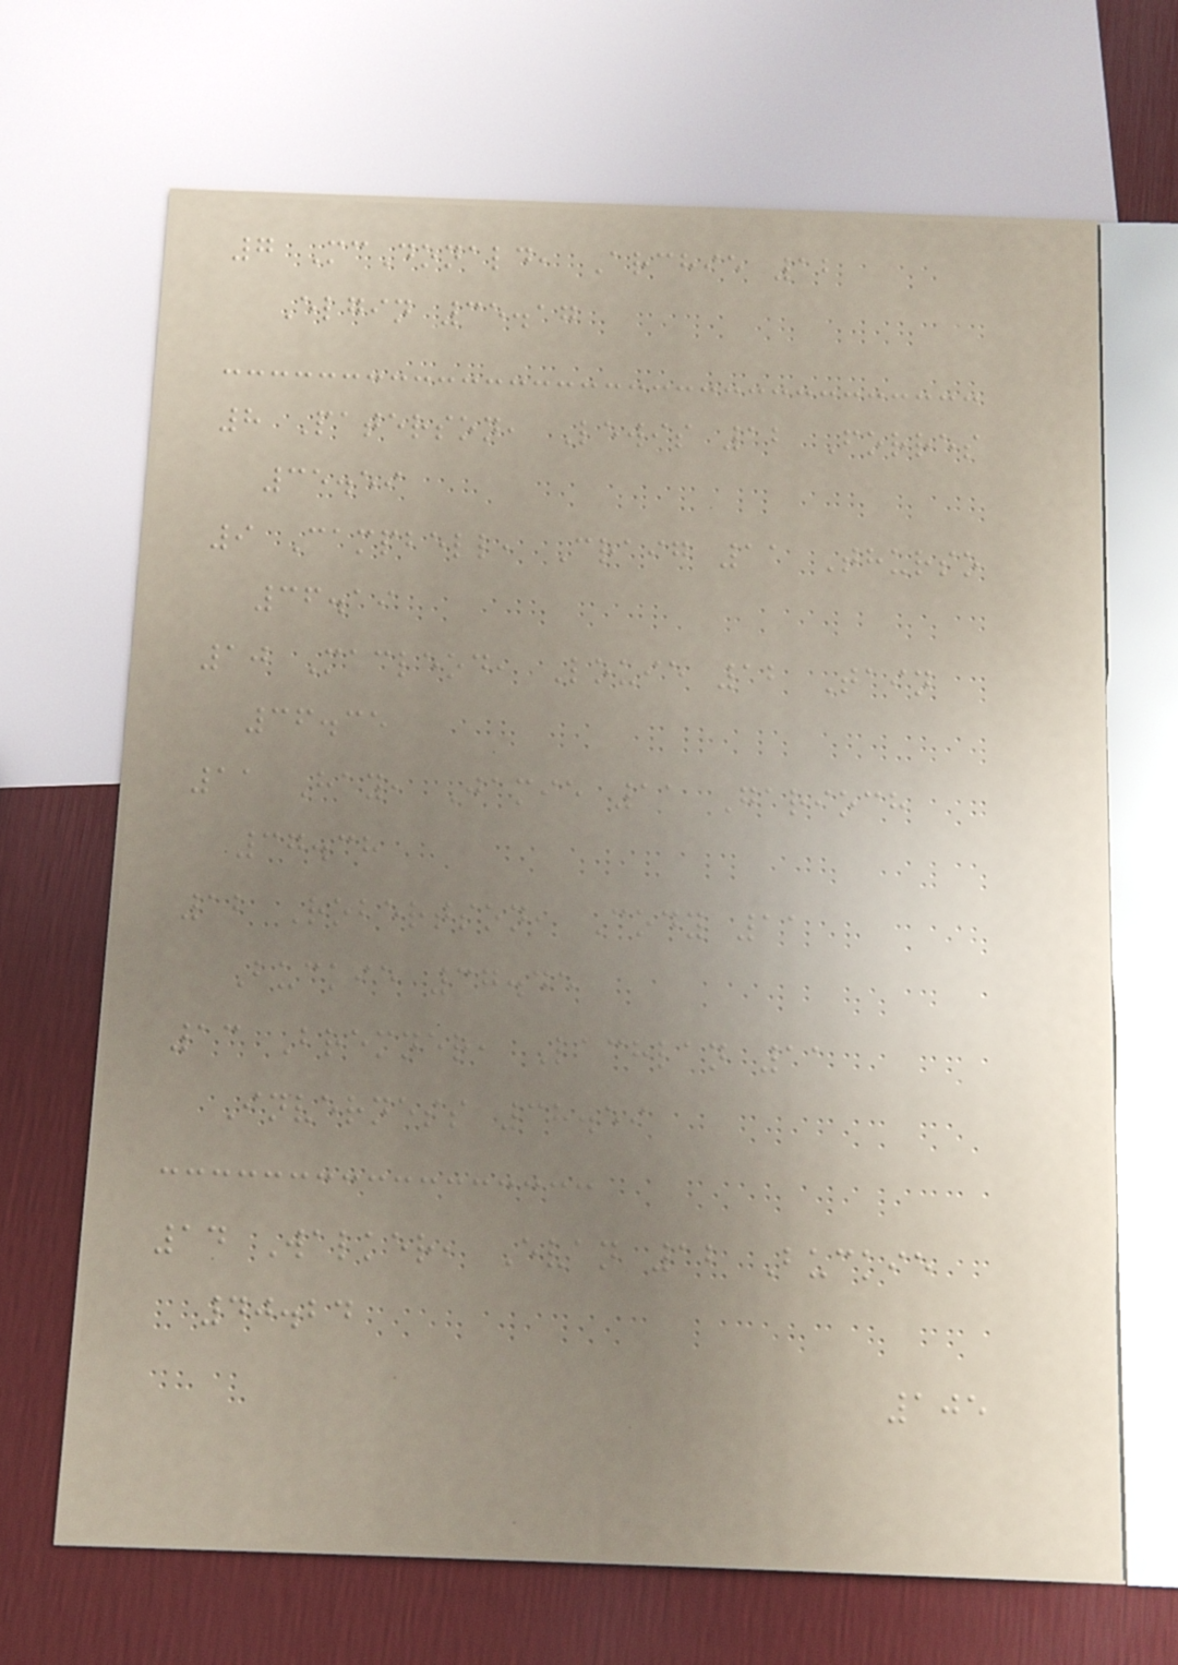7 McDonald, Archie 12
Elgin 35.17
8 Paterson, Lewis 12 Forres
35.59
9 Campbell, Craig 11 Thurso
36.19
10 Macleod, Louie 12 Tain
36.35
11 Hay, Jamie 11 Garioch
37.38
12 Robertson, Cody 11
Buckie 37.45
13 Bremner, Lachlan 11
Inverness 38.59
14 Walker, Evan 12 Buckie
40.24
105
